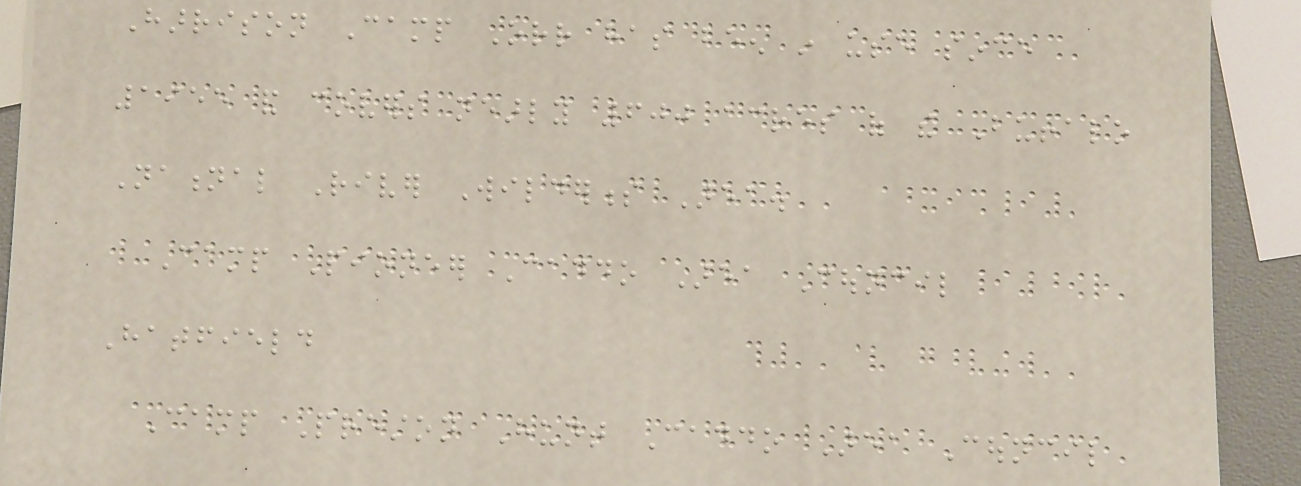Harrison Camp Orr has been in use since
1955 and covers nearly 600 acres of the Buffalo
National River Wilderness Area.
Camp Pioneer Caddo Area Council
Hatfield
Camp Preston Hunt Caddo Area Council
